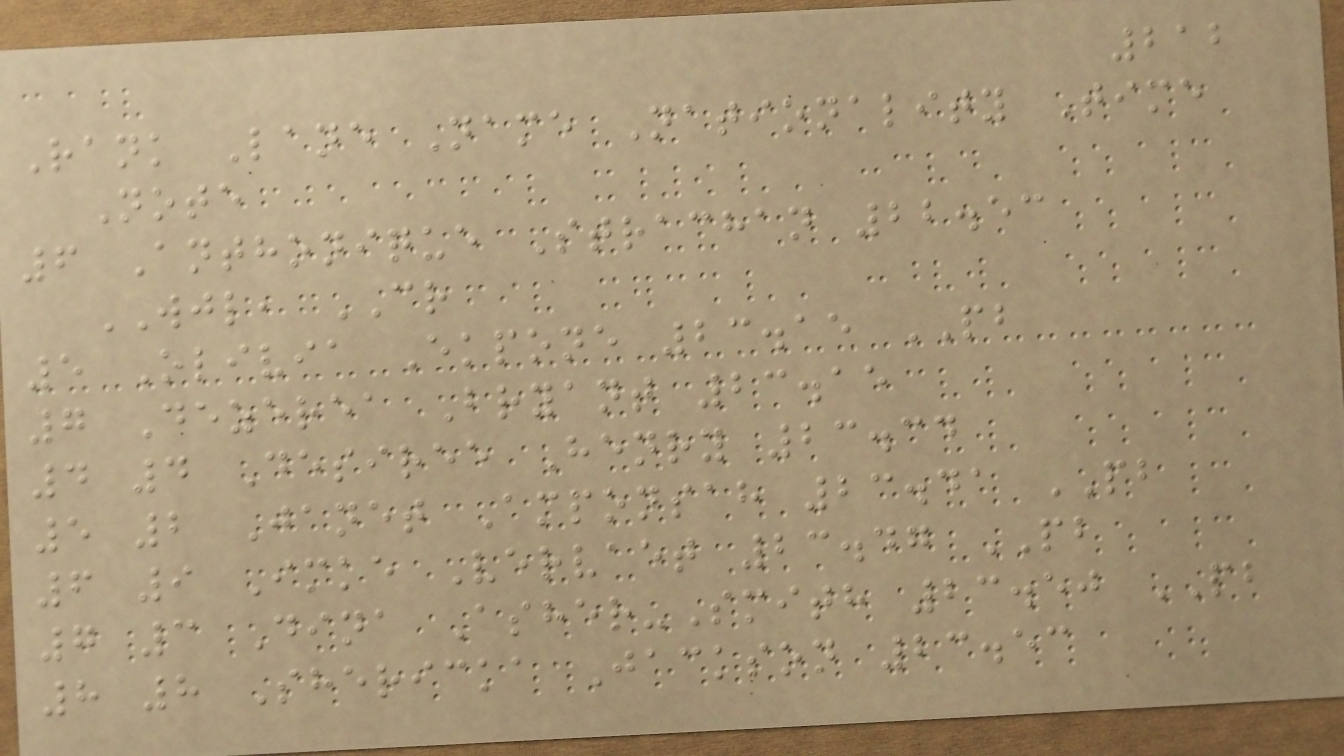212
Rank Lane Name Nationality Time
Note
6 Anthonique Strachan 22.53
WJL, CR
5 Olivia Ekpone 23.15 PB
7 Dezerea Bryant 23.15
4 4 Desiree Henry 23.34
5 2 Janet Amponsah 23.41 PB
6 9 Imke Vervaet 23.47 PB
7 3 Dina Asher-Smith 23.50 PB
8 8 Shericka Jackson 23.53
